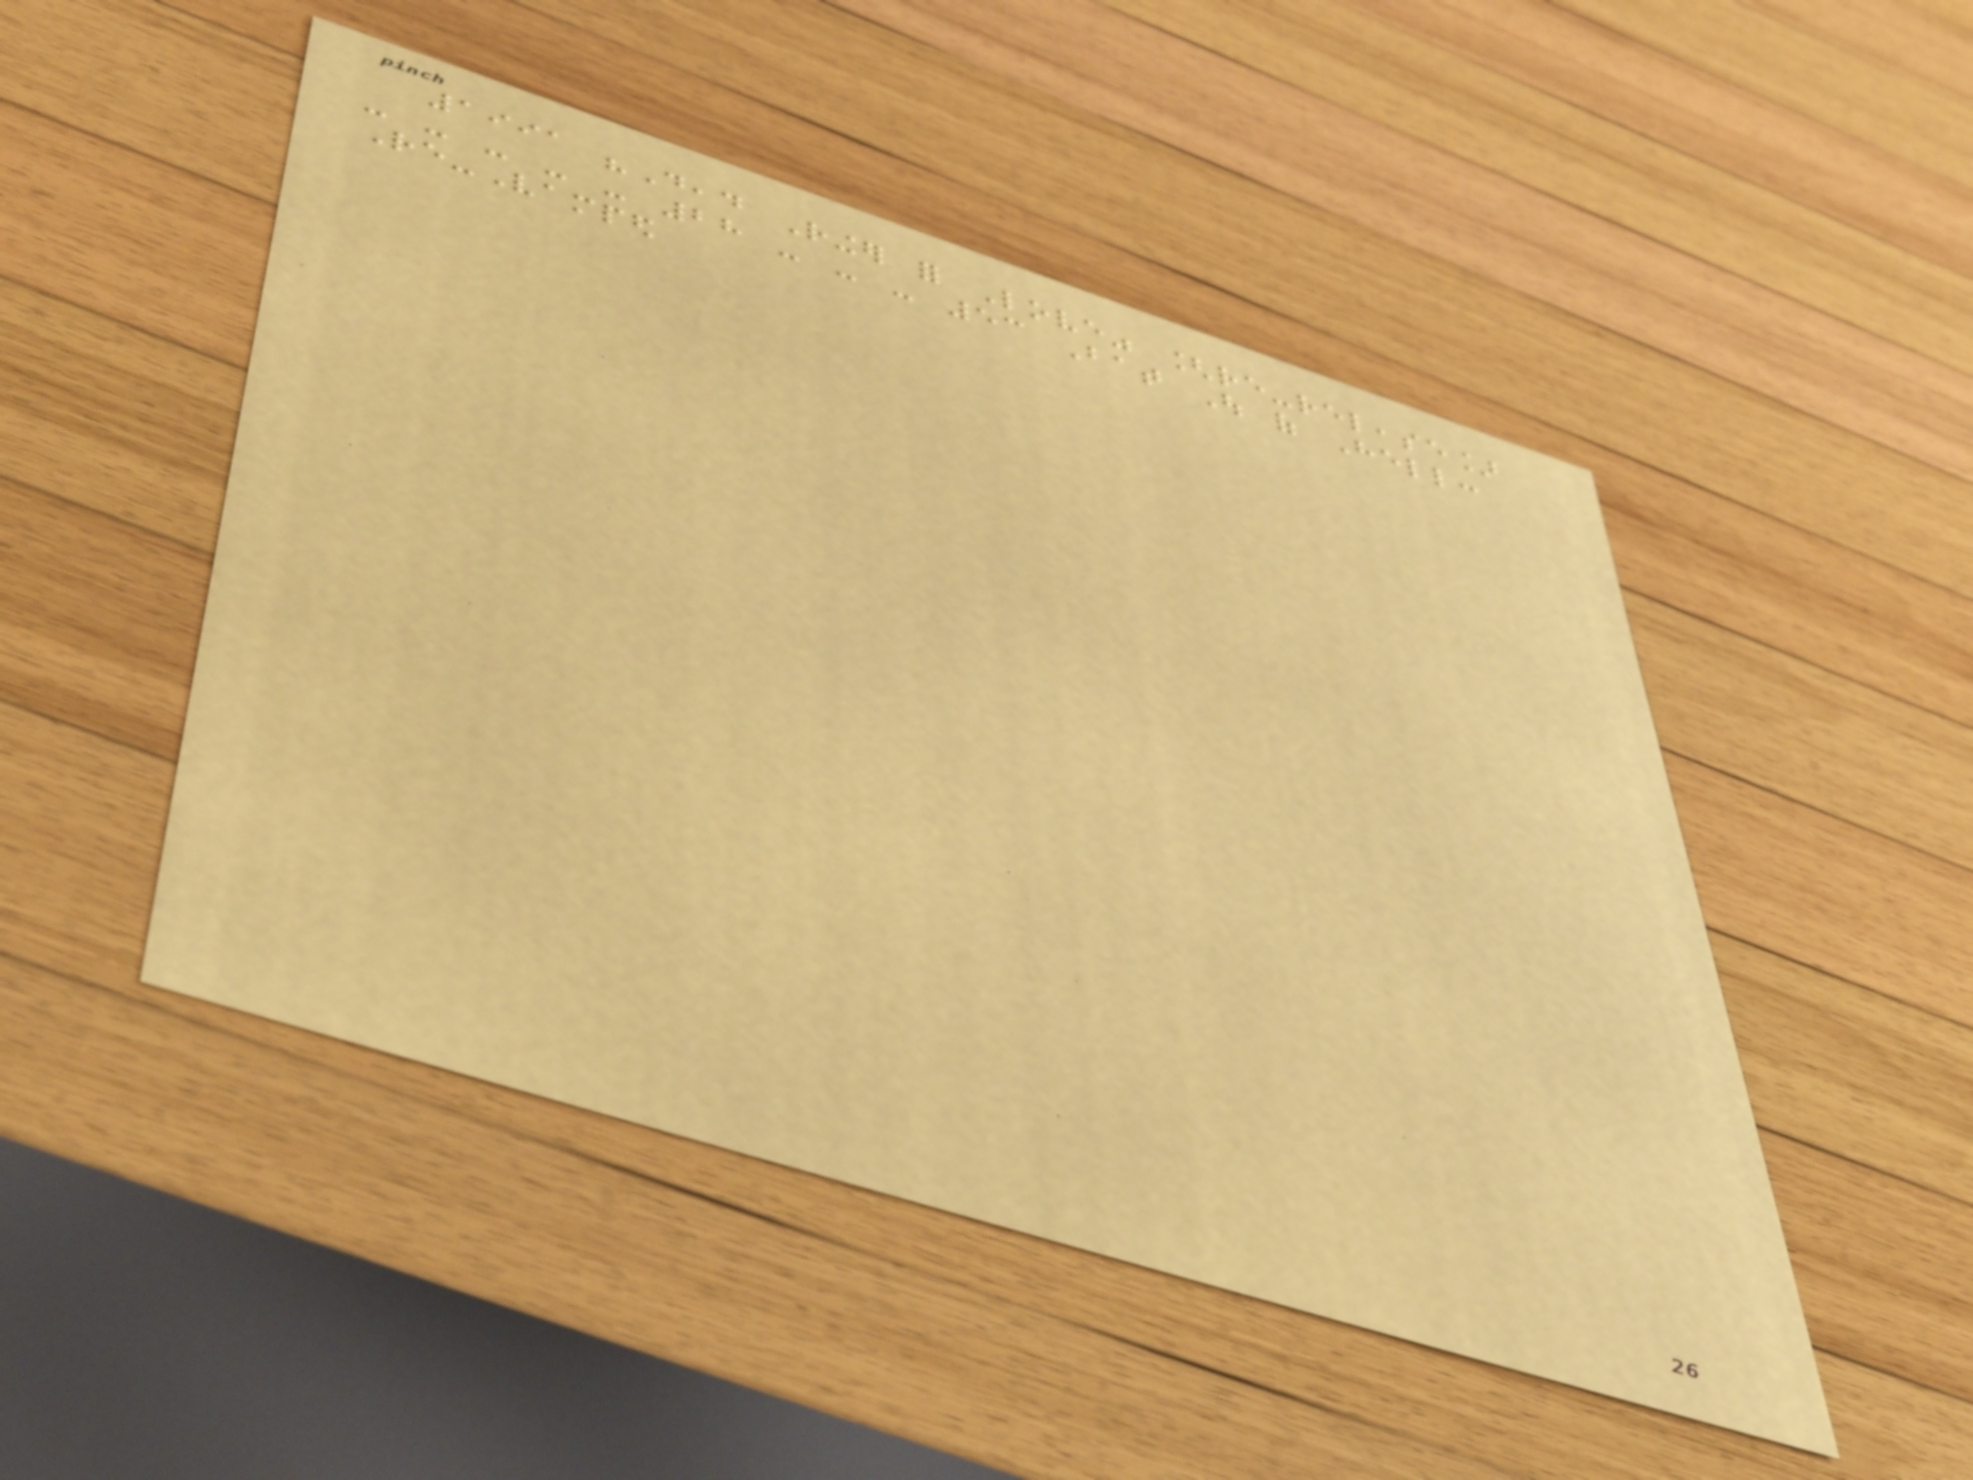1991 "Dead Ringer for Love" [re-release]
- - - - - 28 - - - 53 Bat Out of Hell:
Re-Vamped
